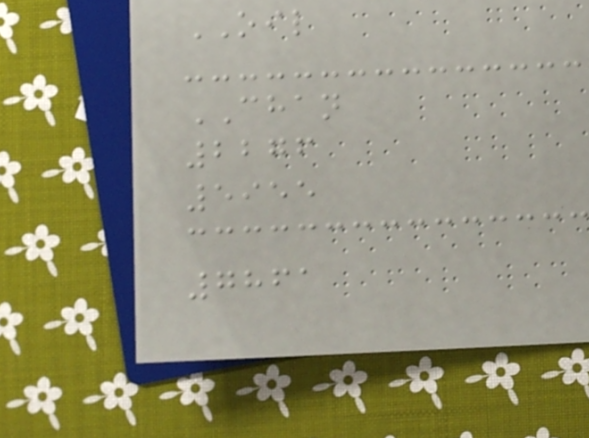OIL
CHAN
2276
5955
7861
